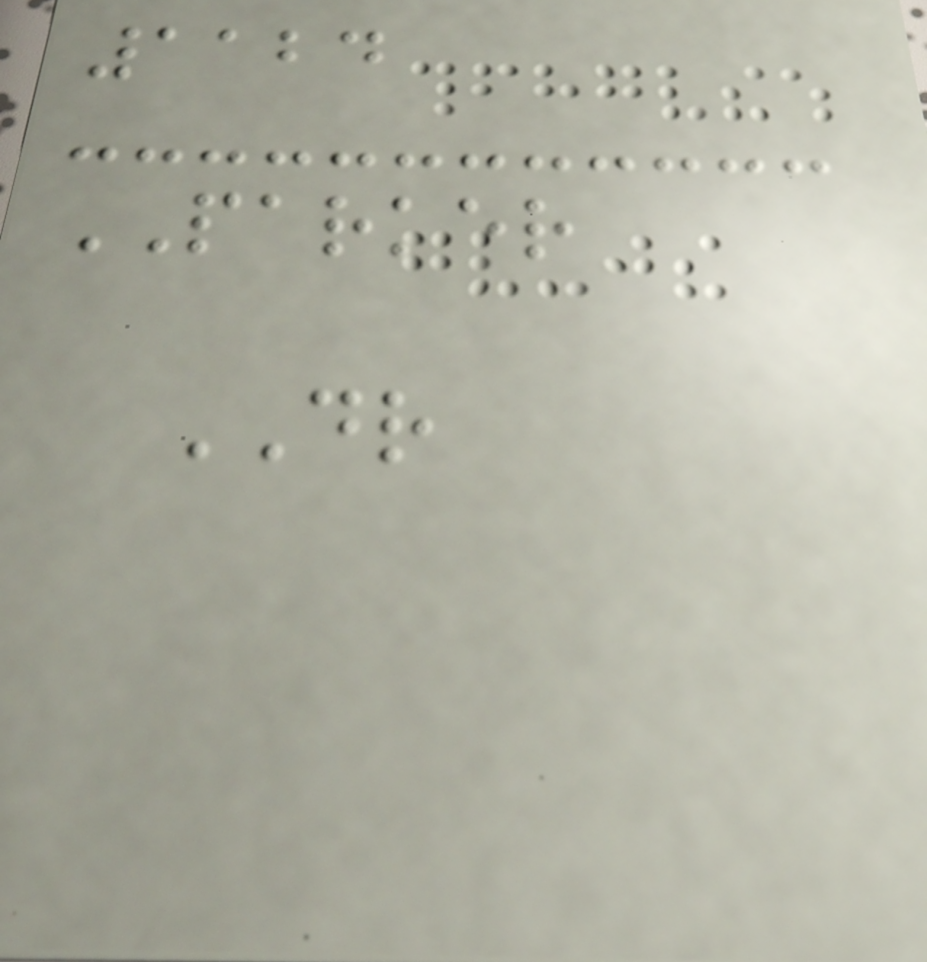1124
PARKER
DR
